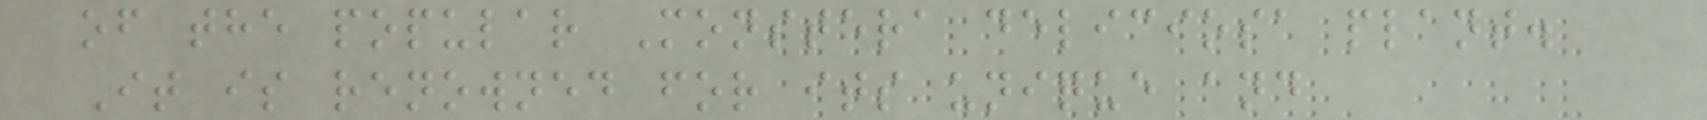of the popular Monstera deliciosa plant.
It is renowned for its unique and
